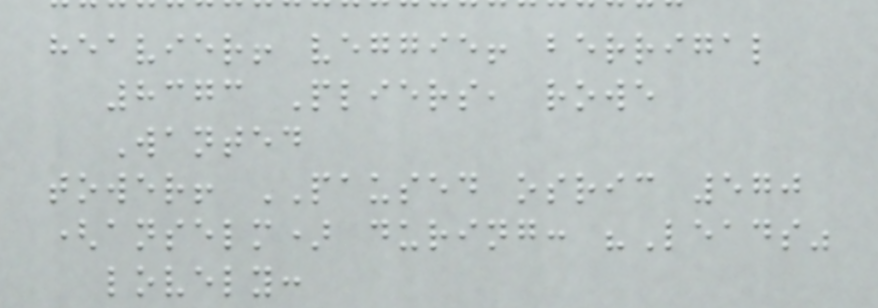heavier! veggie! berrigal
8373 Pliers, rowe
Wanted
tower! PAUSED osric 570
(anselm) during: "Leads"
lovely:
